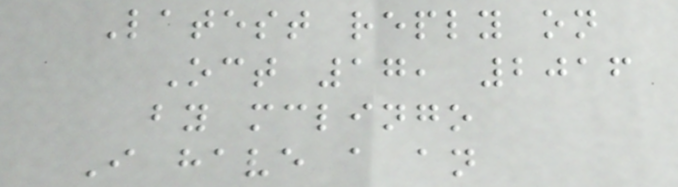Latest reply on
Oct 17, 2016
by mclingo
I have a an
